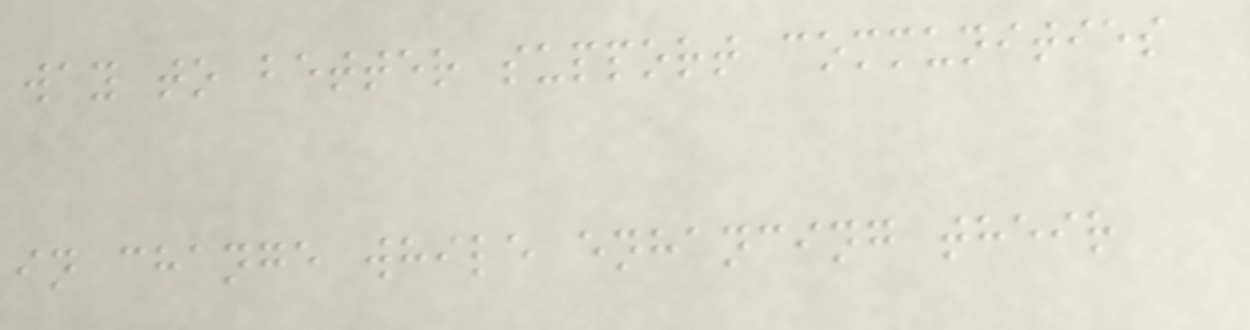way to better support communities
in change while enhancing their
